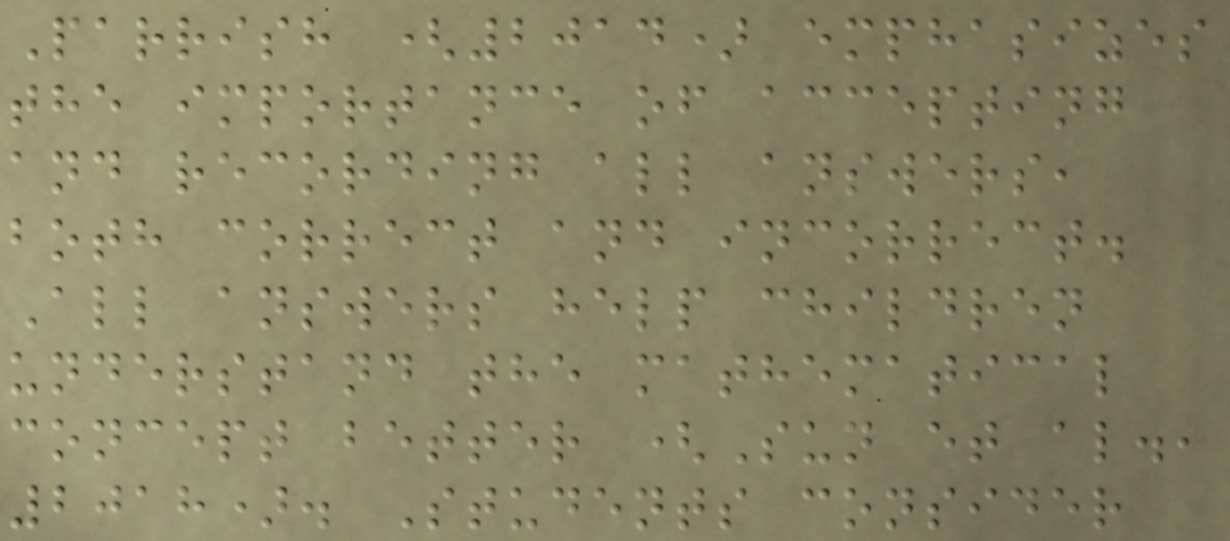Parrish (2014) emphasizes
the importance of accepting
and recording all answers,
both correct and incorrect.
All answers help children
understand the mathematical
concept better (Sun et al.,
2018). Students consider
